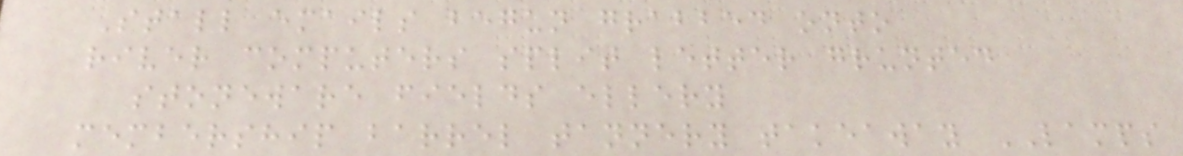Stall emails begun grabbed onto
river computers split letter grunted
stoneware fields ellery
membership barrel tannery takeaway LAMPS
